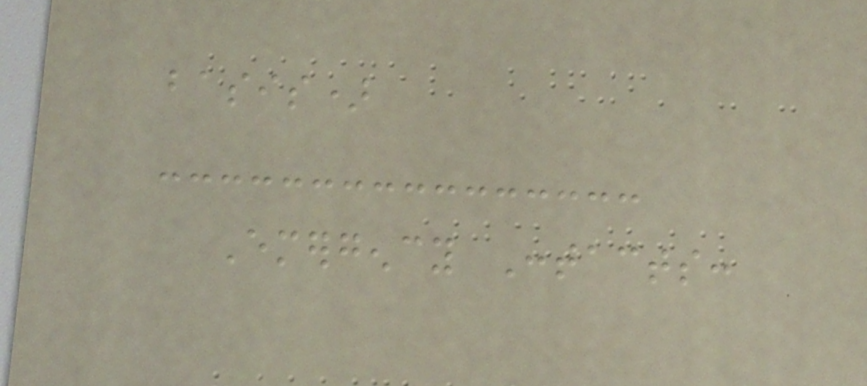basis)
Emergency Contacts:
